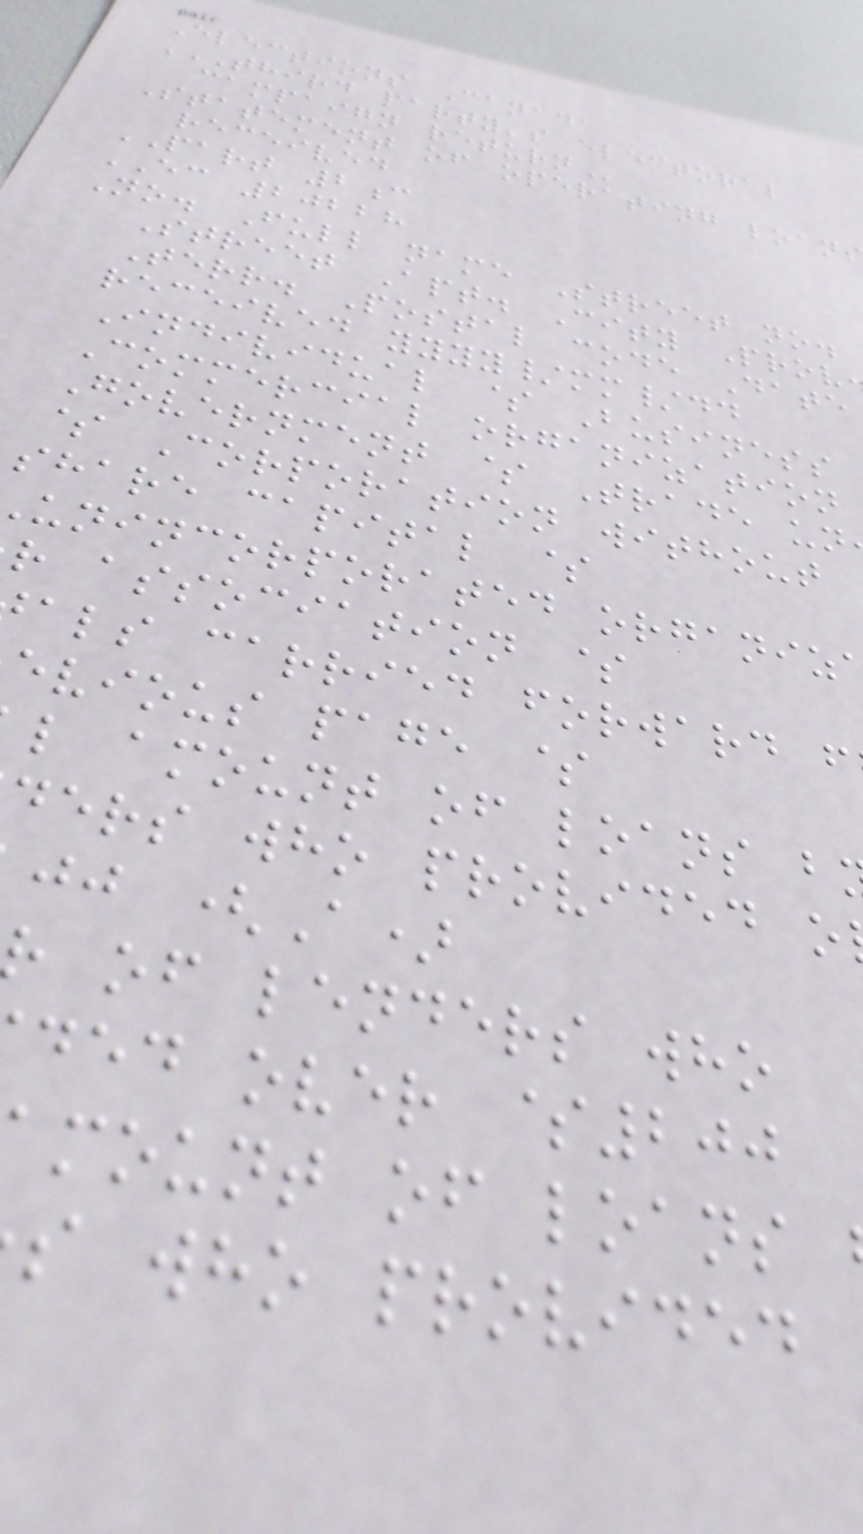Elections Canada
THIRD PARTY'S ELECTORAL
campaign
Statement of operating loan
received
PART 2c
EC 20228
No. Full name Street no.
Street Apt. City Prov
Terr. Postal code Date
received yyyy/mm/dd
Individual $ Business
Commercial organization
Government $ Trade un
$ Corporation without
share capital $
unincorporated organiz
r association $
als carried forward f
evious page $
l amount of loans b
ders who provided o
jj (A)
of lenders who
ded over $200
mount of loans
s who provided
